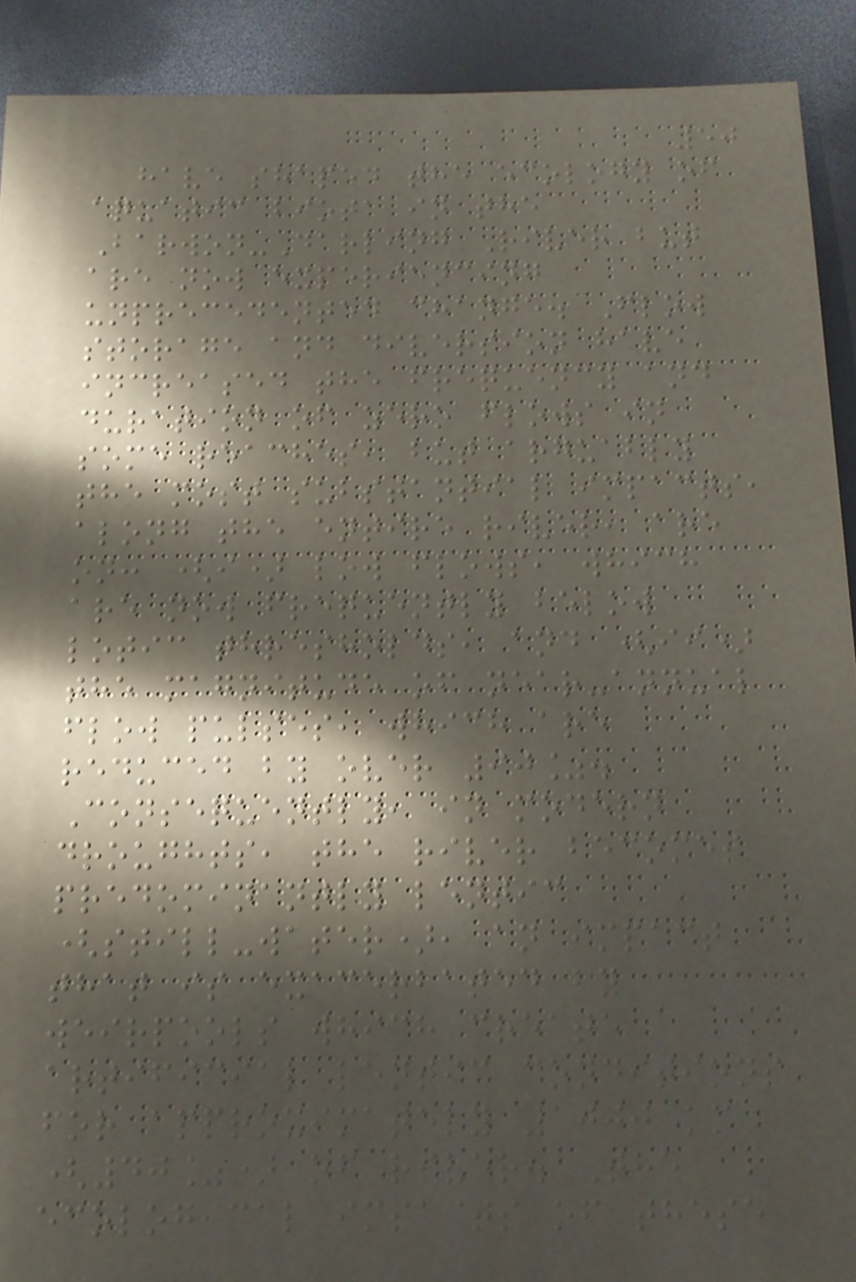50
have shaped the ecology of
aquatic biota in the
Barwon-Darling River but
are now experiencing
unprecedented change. Flow
storage and diversion have
increased the frequency and
duration of zero flows in
some reaches, but arguably
the most substantial impacts,
along the entire river, are
on: (i) low flows, which
are now frequently below
lotic thresholds, and (ii)
the magnitude of near-annual
flow pulses, which are
reduced by over 90%.
Consequently, in modern
droughts, the river becomes
predominantly lentic
(still-water), an impact
that is exacerbated by
weirpools which create
artificial lentic conditions
for approximately 1000 km
(40%) of river. The
ecological impacts of these
